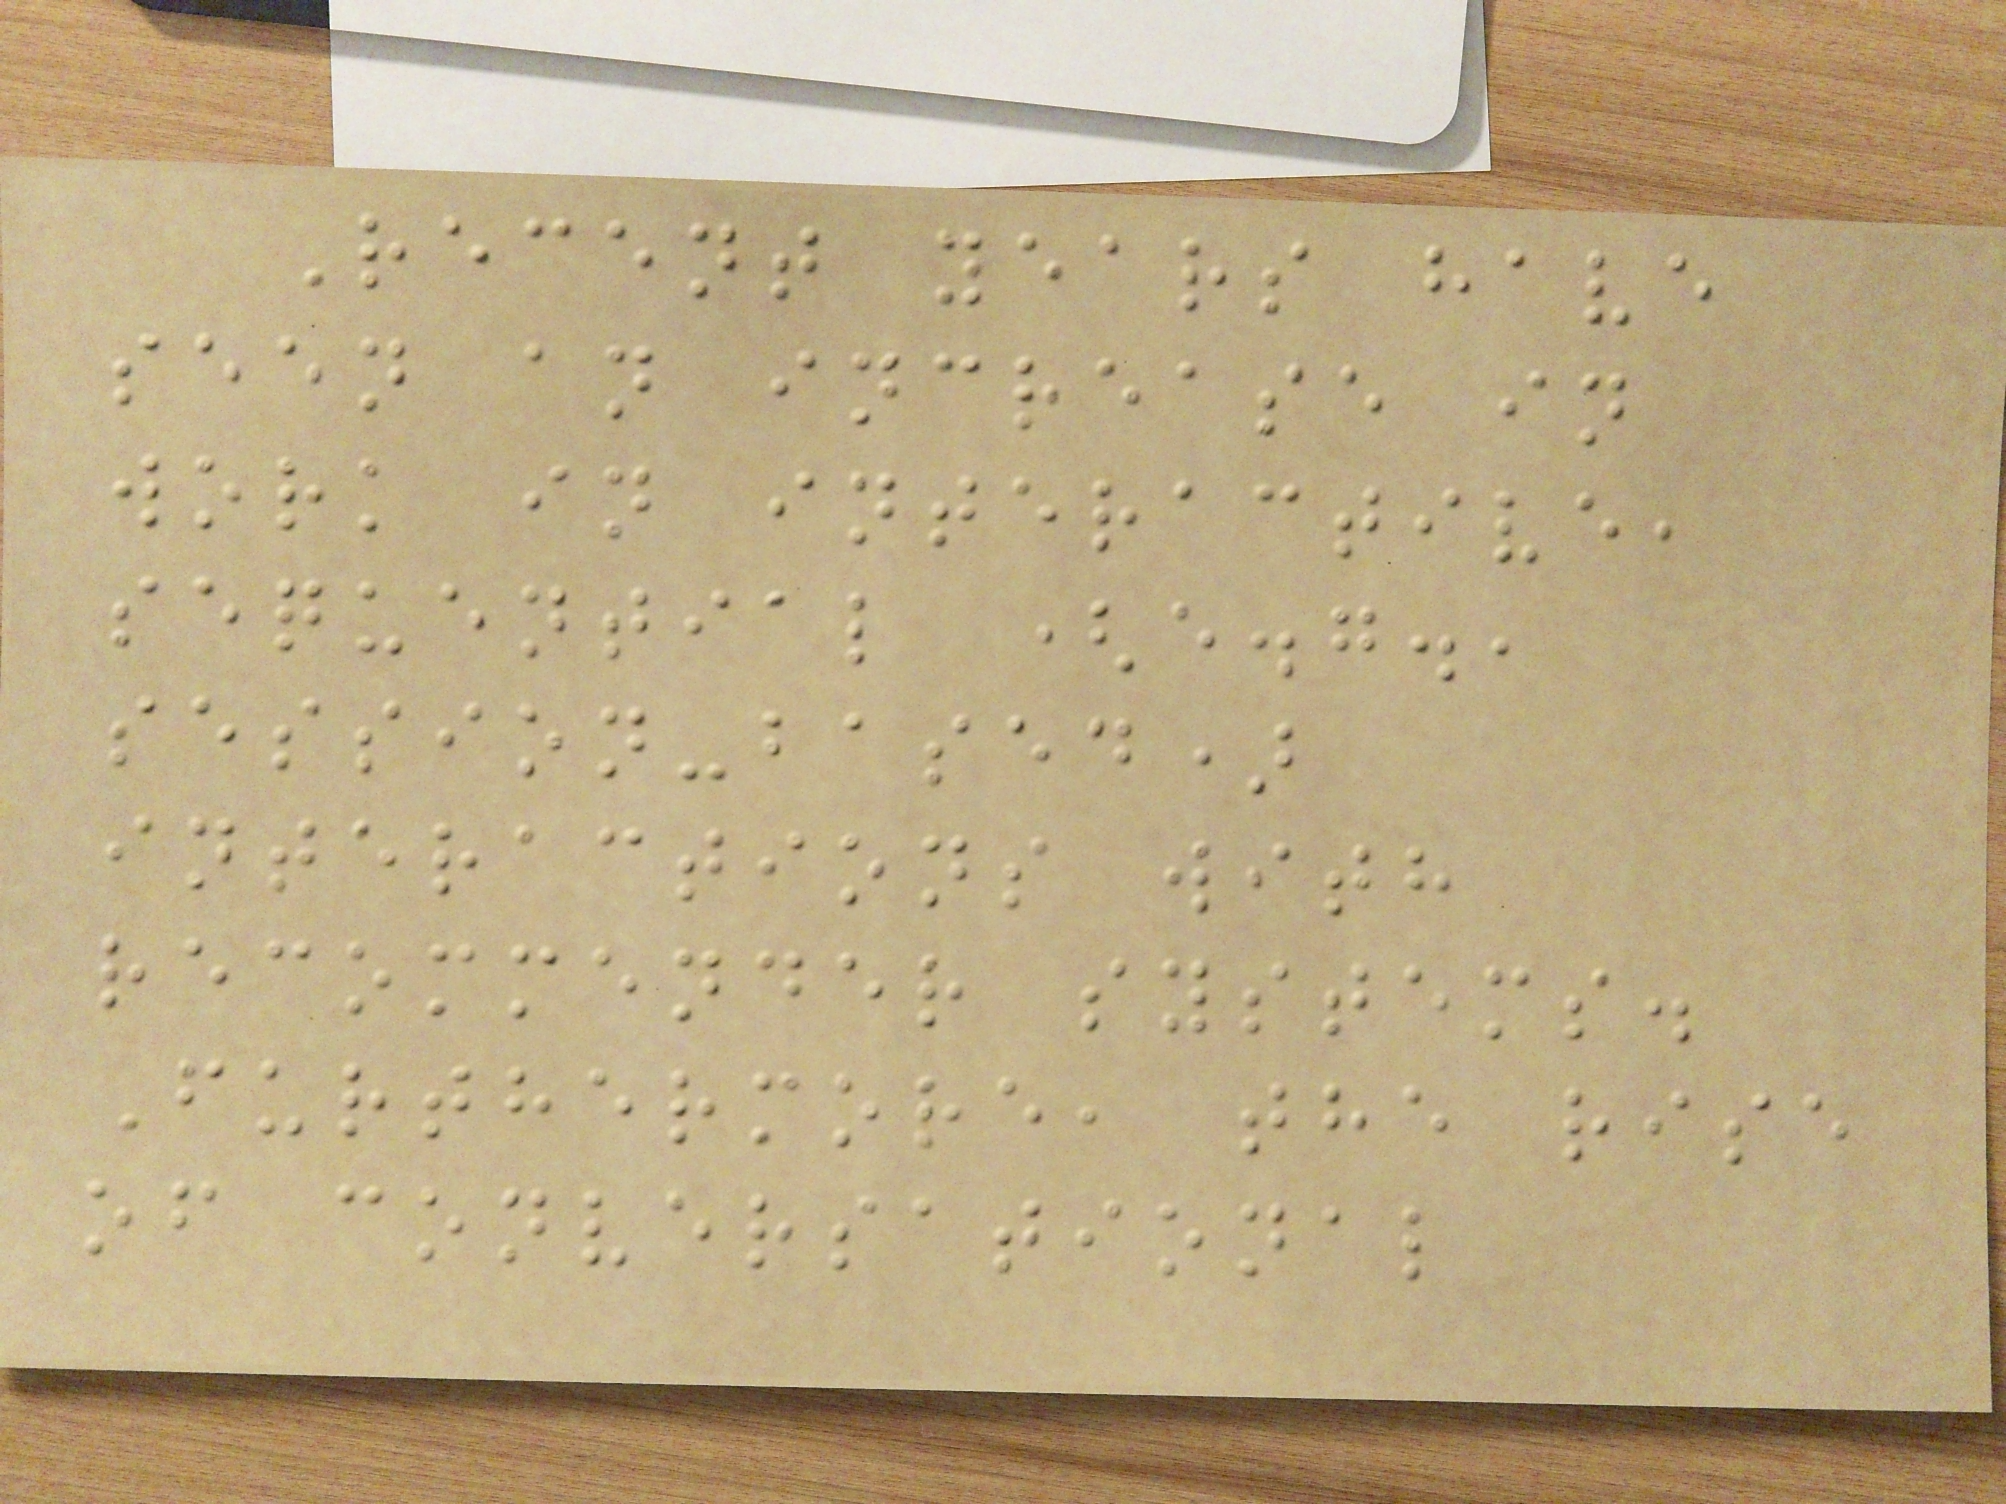Recent years have
seen an increase in
work in interactive,
sequential (e.g.,
session-based)
interactions with
recommender systems.
Furthermore, the rise
of conversational
